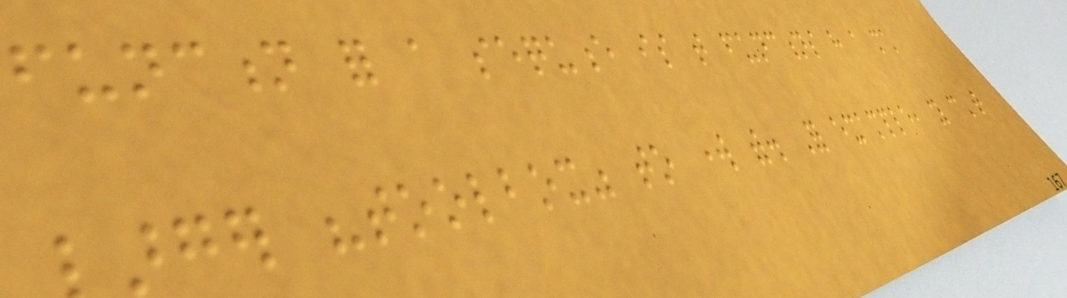function for a sequence is that functions have a much
larger "toolbox" to work with. For example, you can't
